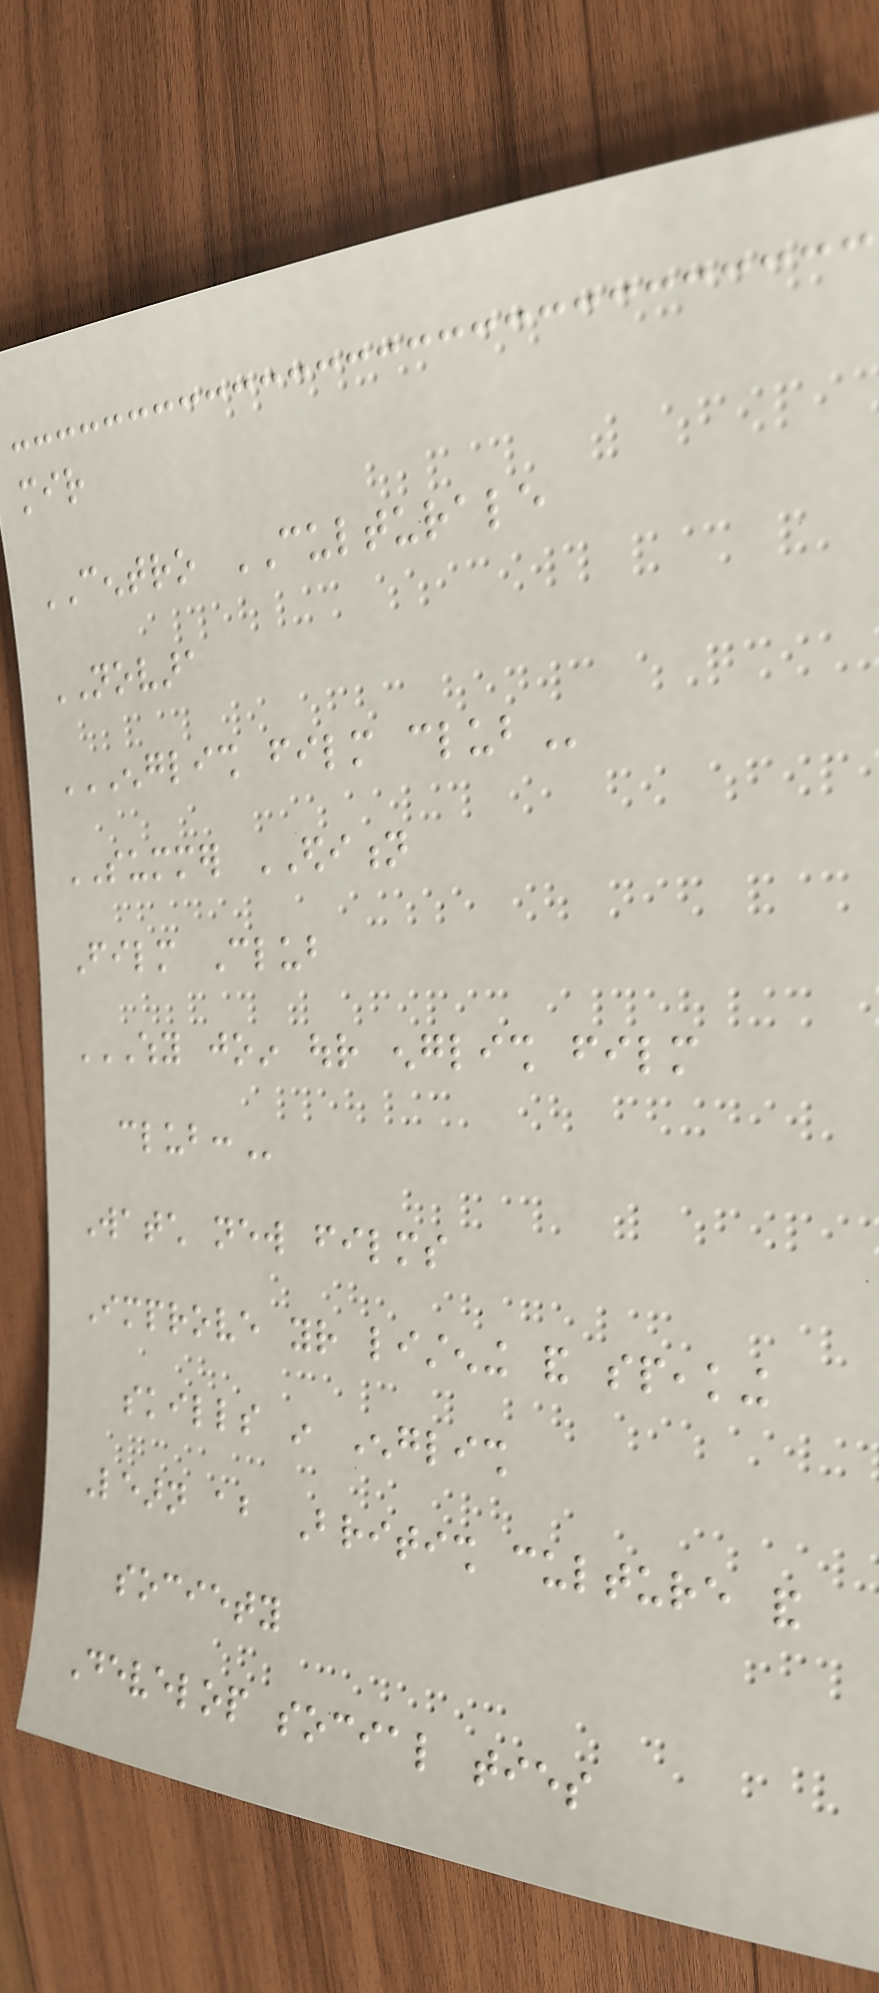mir
CENTRO CULTURALE
NOVARA
ENGLISH FILM CLUB
SUMMER EDITION
Film Club
WHY JOIN OUR ENGLISH FILM
CLUB:
Watch new films
Improve your listening and speaking
skills in English
Learn about British culture and
society
Develop social ties
